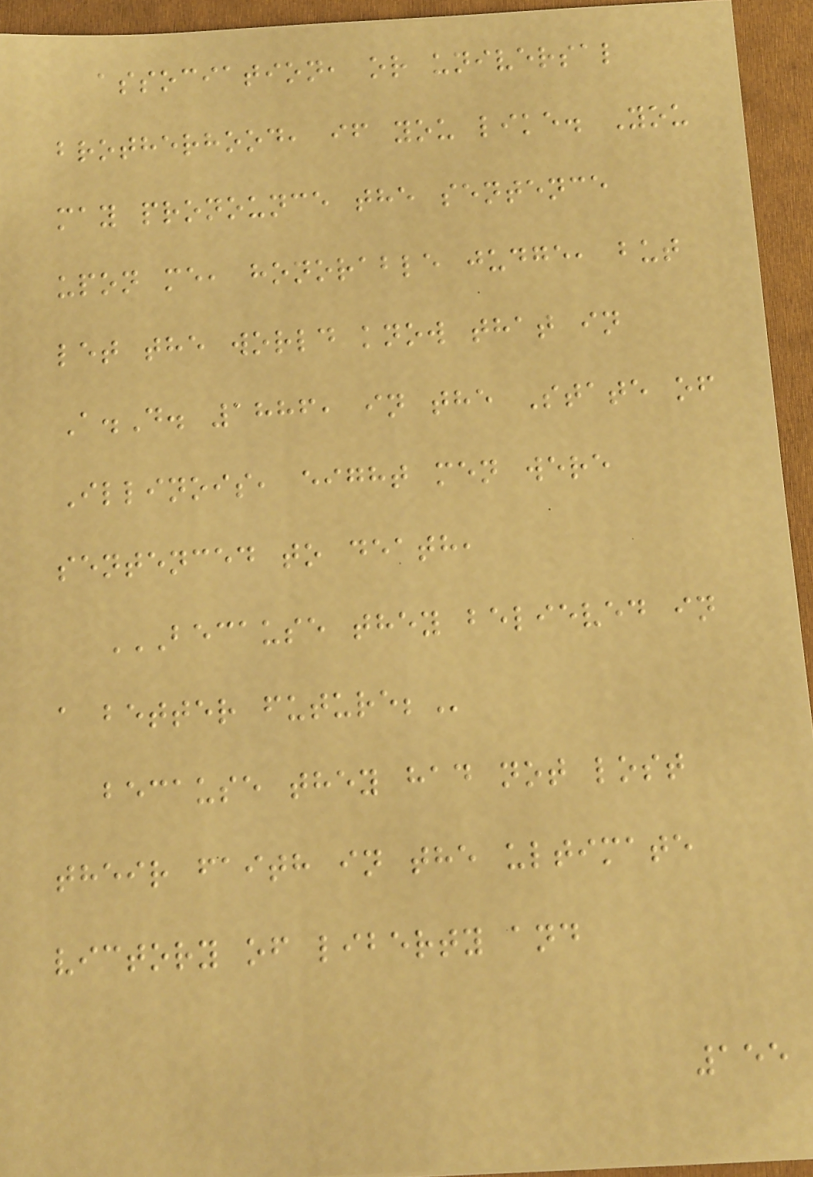association, or universal
brotherhood, if you like. You
may pronounce the sentence
upon me, honorable judge, but
let the world know that in
A.D. 1886, in the State of
Illinois, eight men were
sentenced to death,
BECAUSE THEY BELIEVED IN
A BETTER FUTURE;
because they had not lost
their faith in the ultimate
victory of liberty and
155
